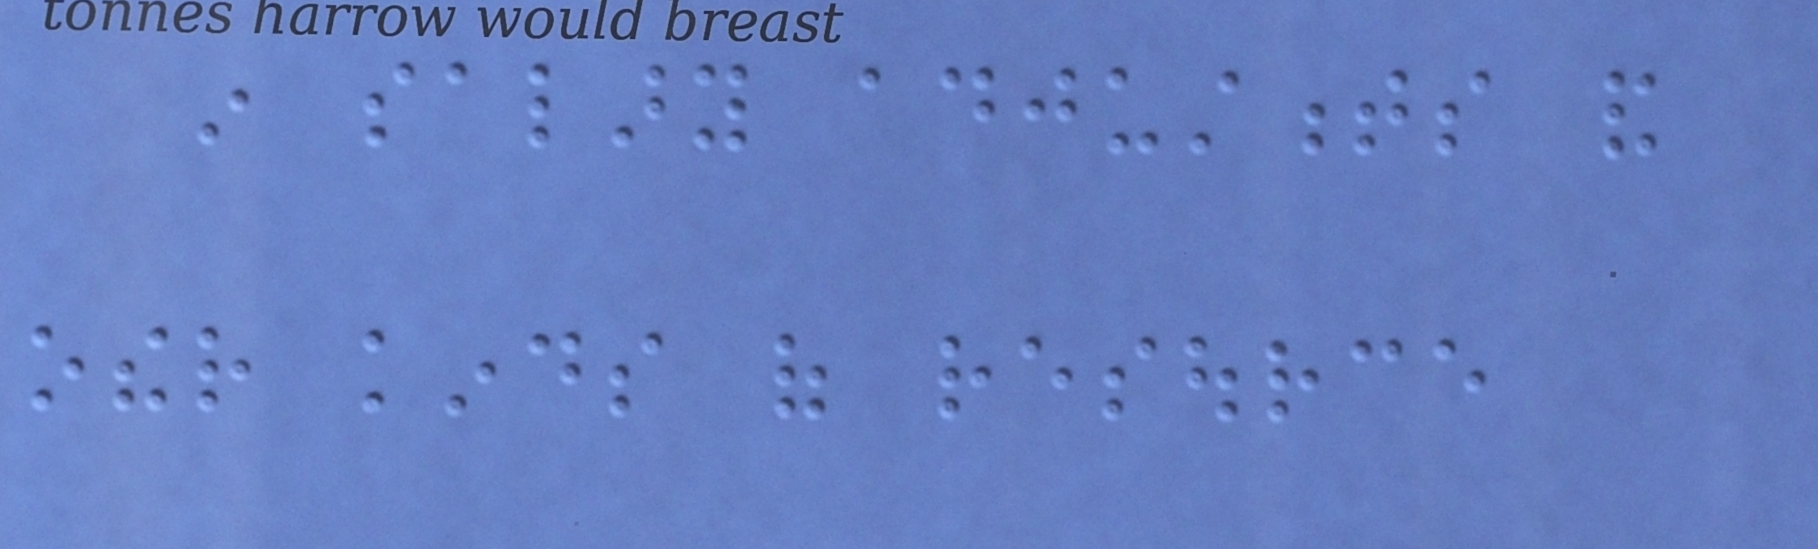in salary adjustments and
other kinds of resource
